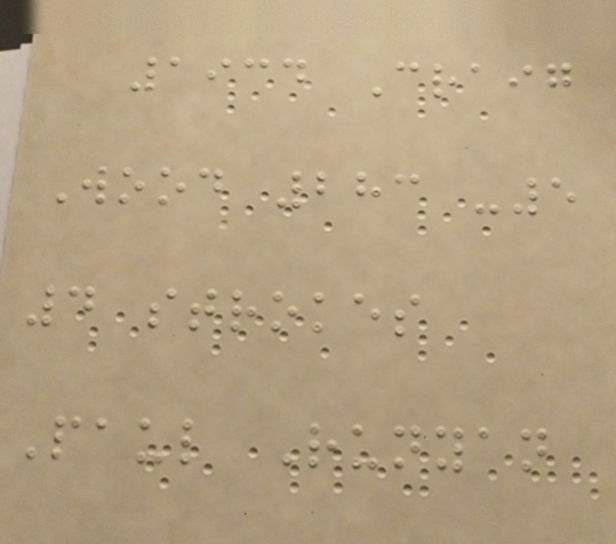1934 Craig
Wood 283 -5
4 strokes
Paul Runyan
